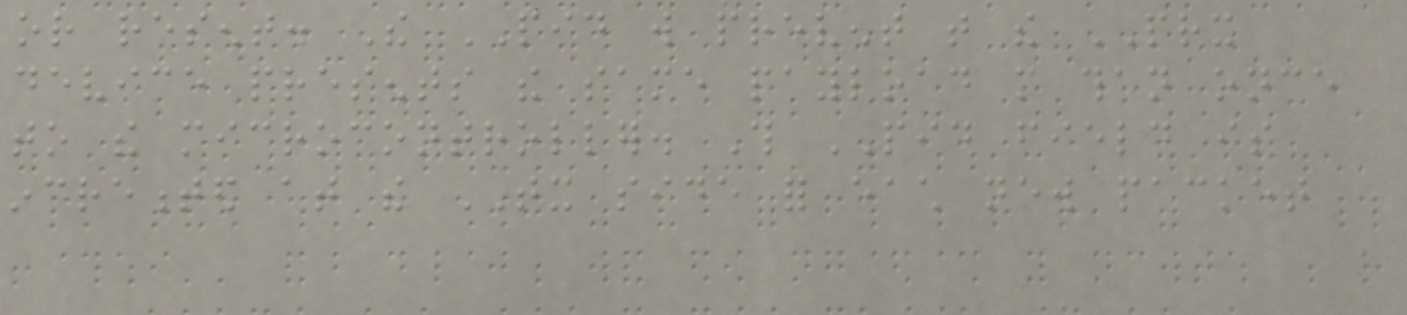or resent. The PID will prevent that the PRX
device presents the same payload more than once
to the microcontroller. This PID field is
incremented at the TX side for each new packet
